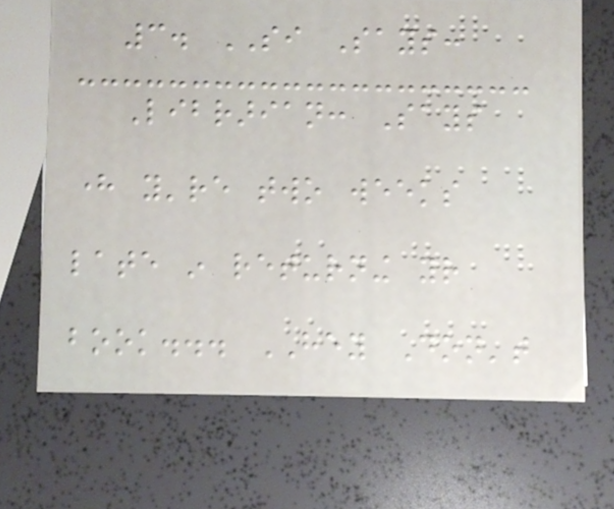3. SI Says:
Librarian: Says
here you're two weeks
late in returning your
book... HEY Don't
